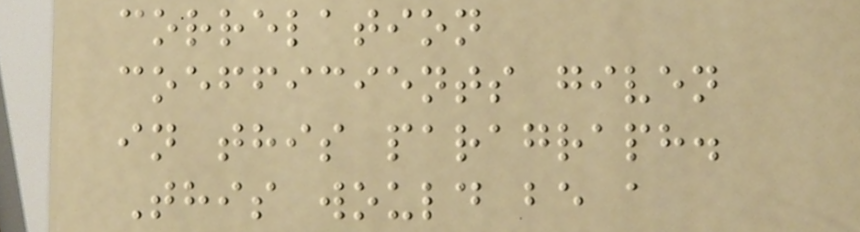correlation
coefficients given
in this paragraph.
This would be a
